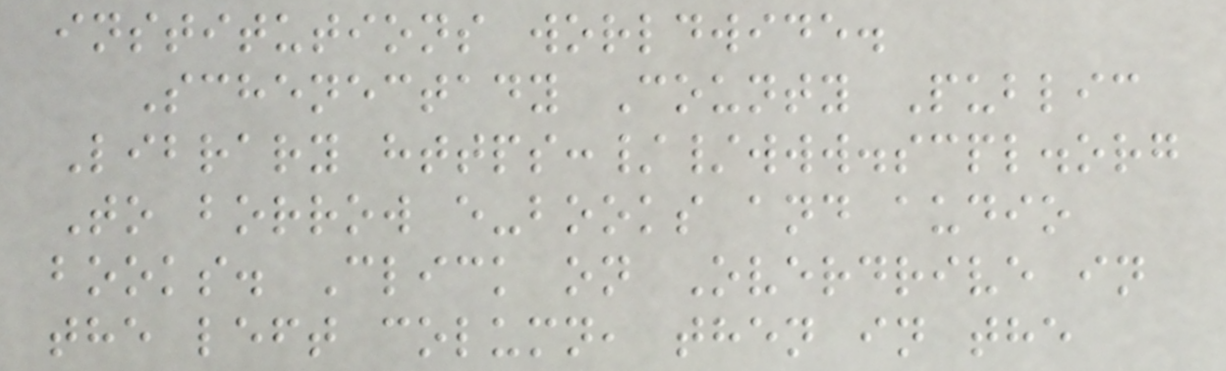institutions worldwide.
Schenectady County Public
Library https://www.scpl.org
To borrow e-books and audio
books. Click on Overdrive in
the left column, then in the
